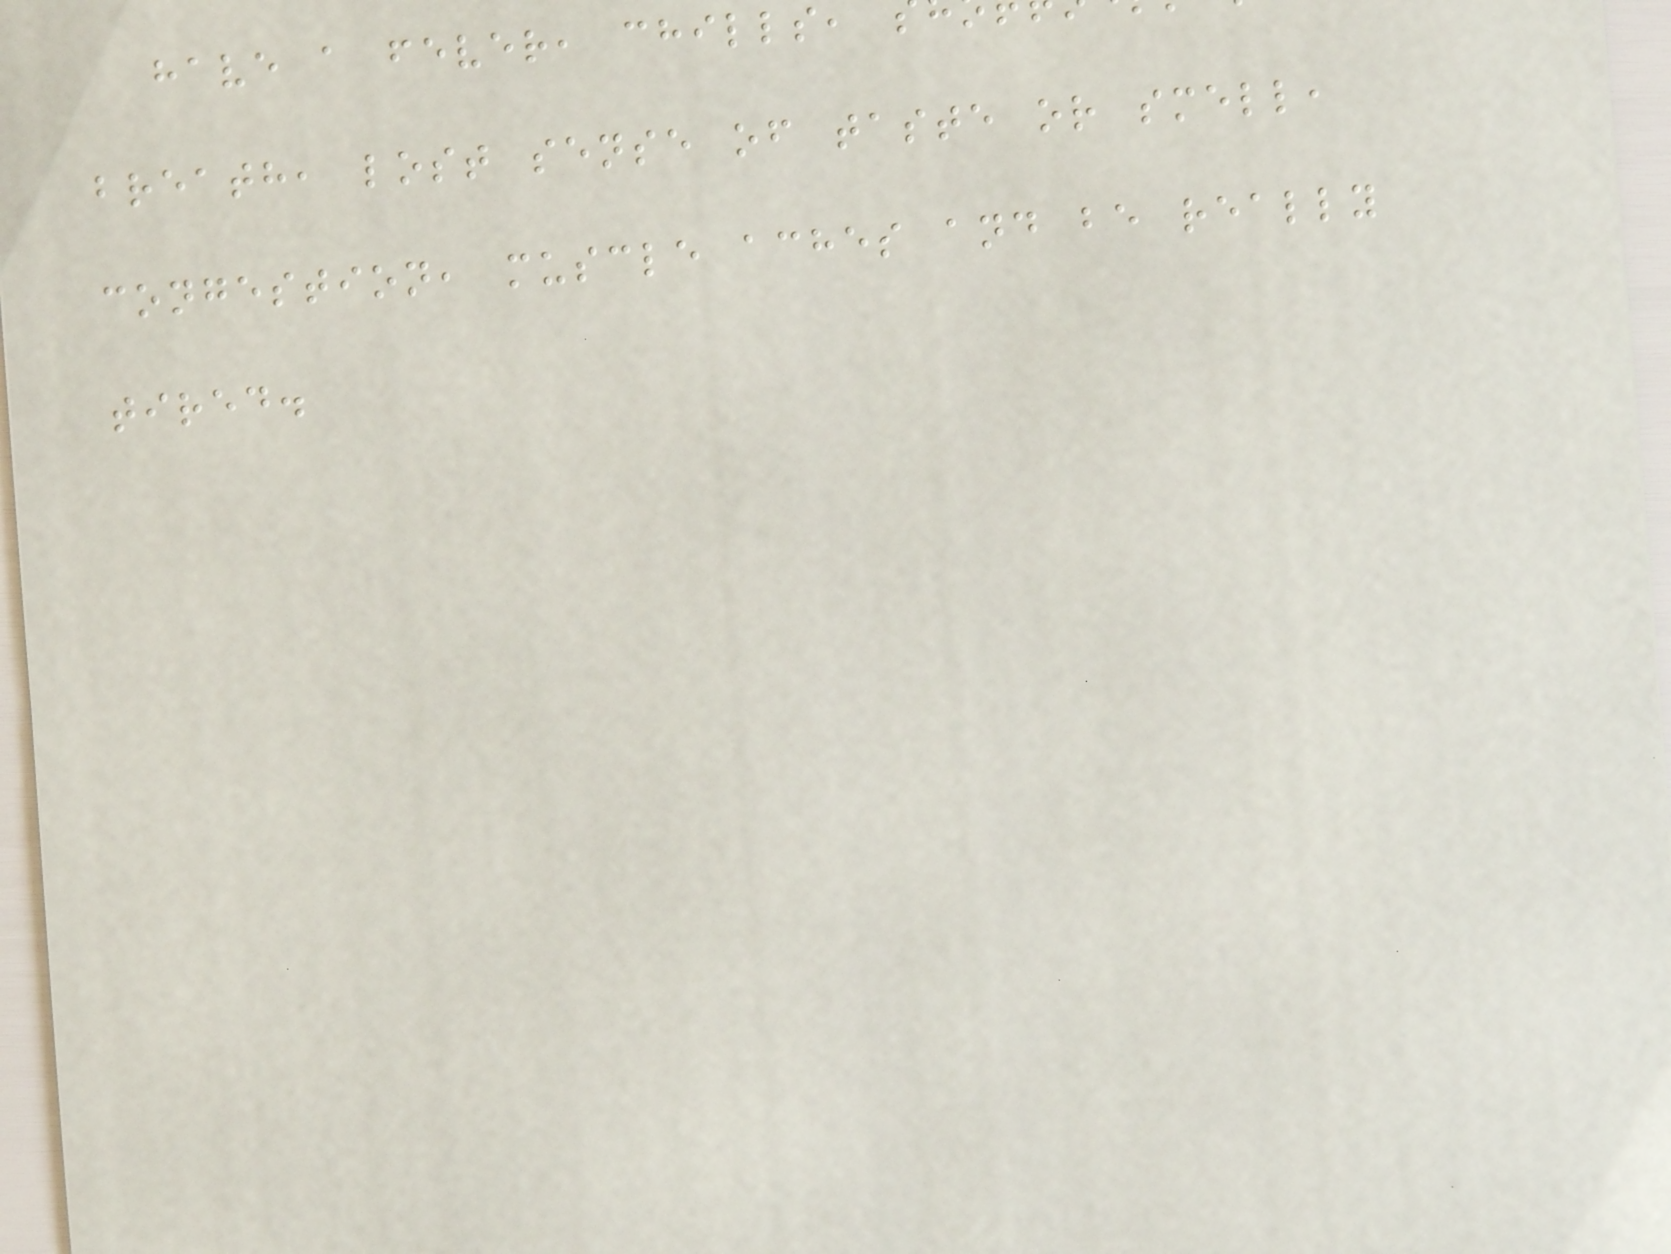have a fever, chills,
breath, lost sense of taste or smell,
congestion, muscle aches and be really
tired.
